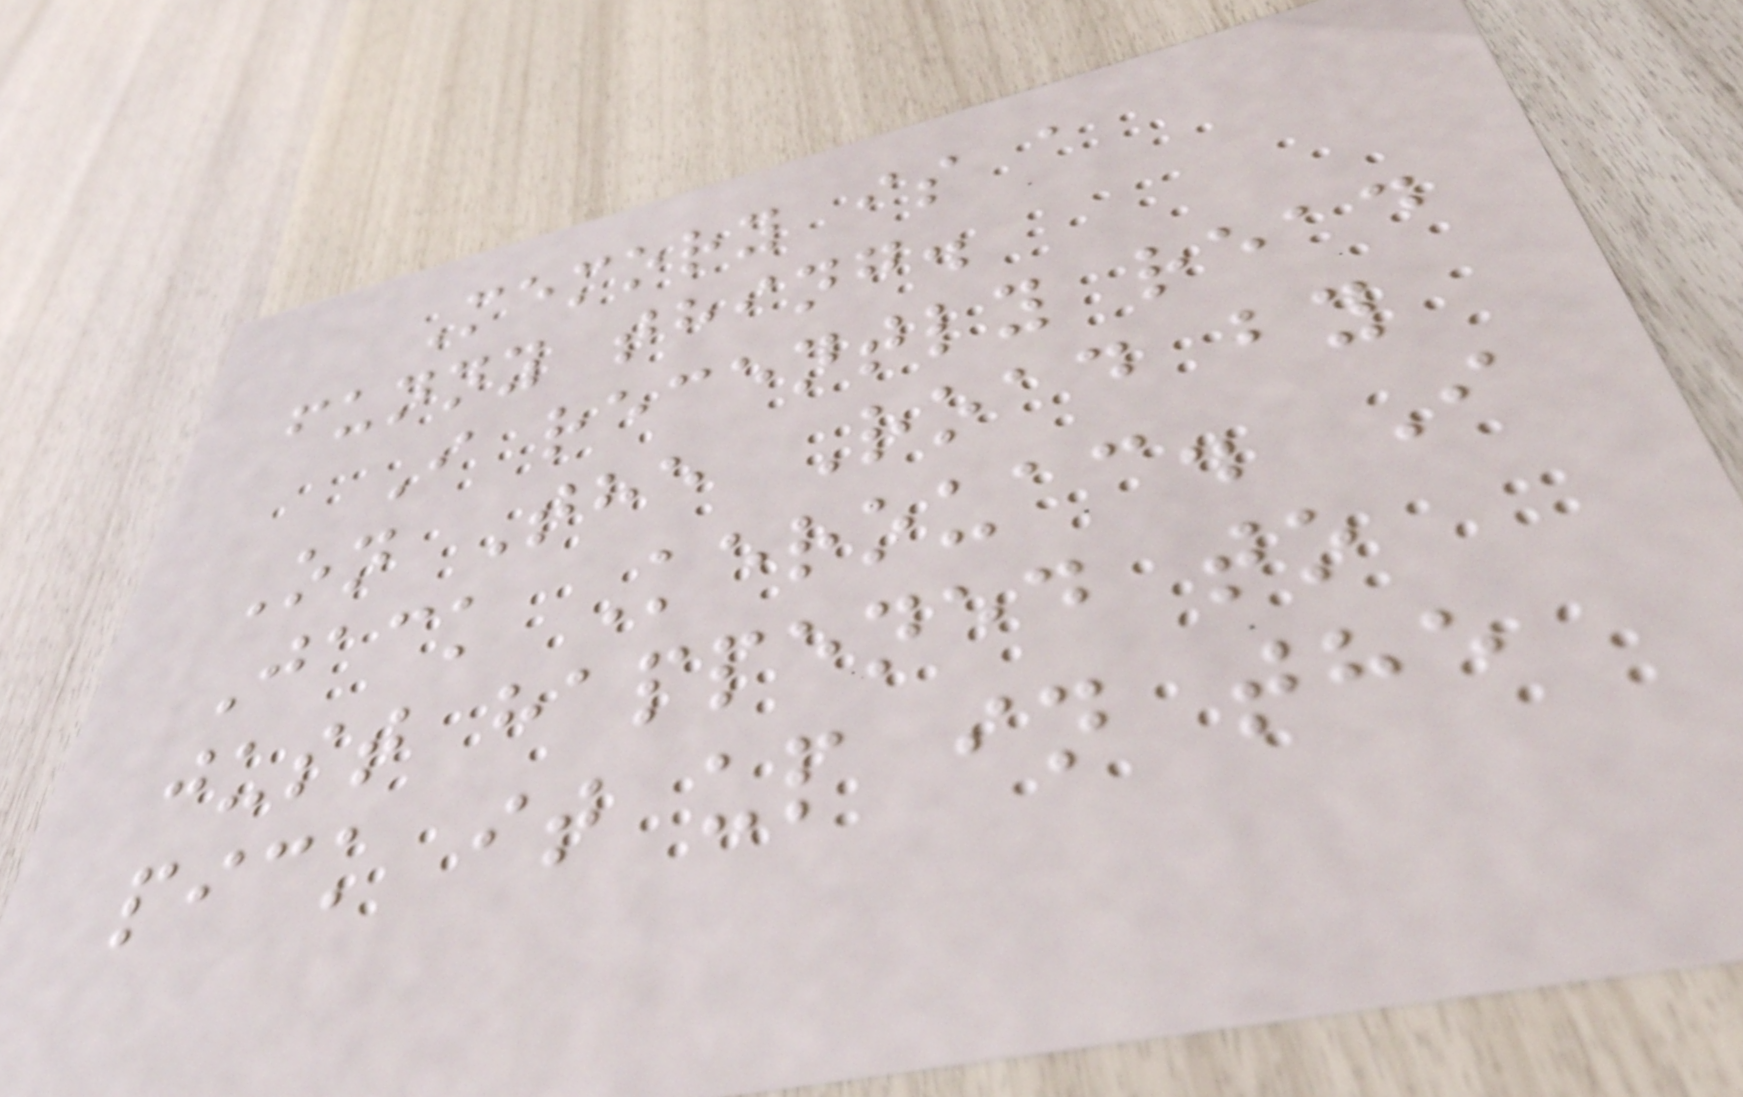Memory is a
funny thing.
I recently read
On The Road by
Jack Kerouac. I
just happened to
pick it up in the
